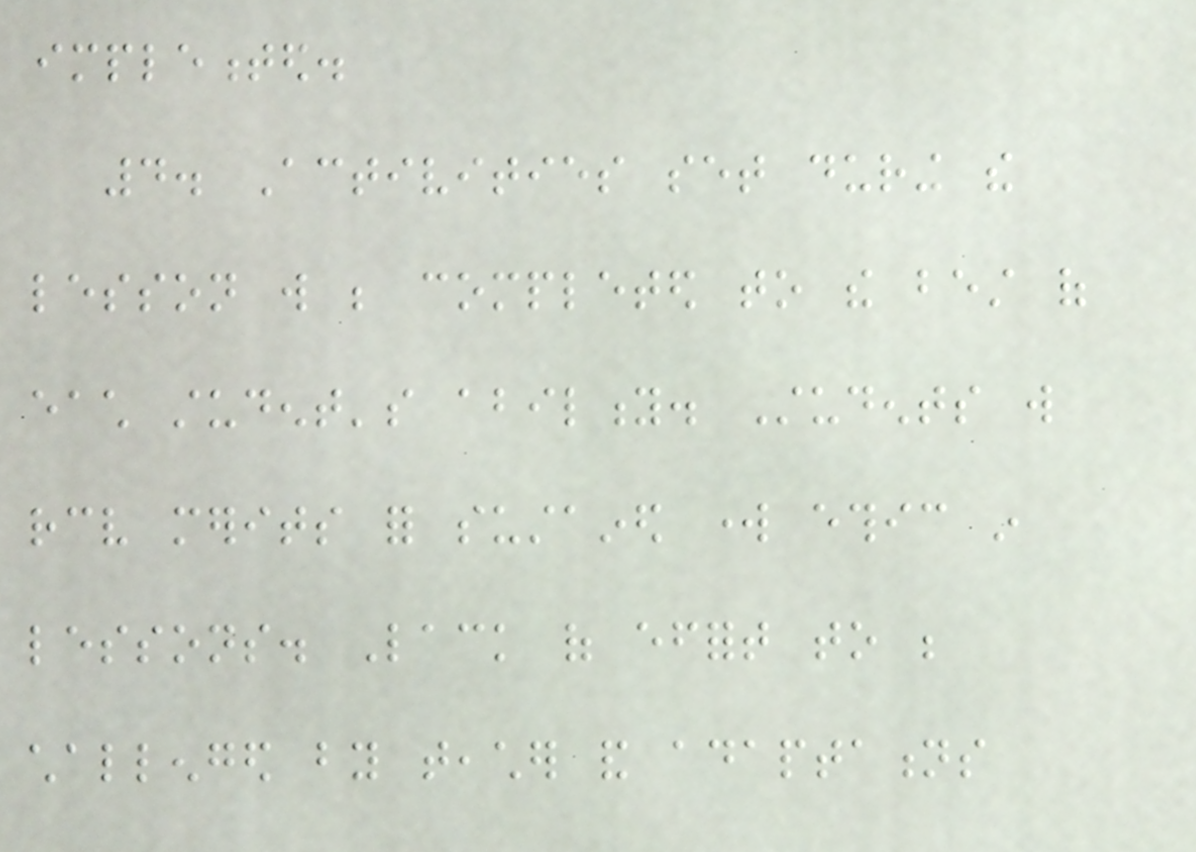implemented.
4. Activities set during the
lesson will be completed to the best of
each student's ability. Students will
receive merits for sustained work ethic in
lessons. Lack of effort to be
challenged by teacher and adaptations
